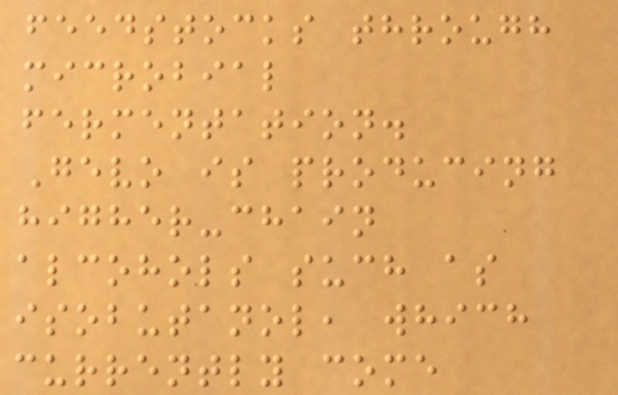feedstocks through
microbial
fermentation.
Gevo is producing
higher-chain
alcohols such as
isobutanol, which
currently come
